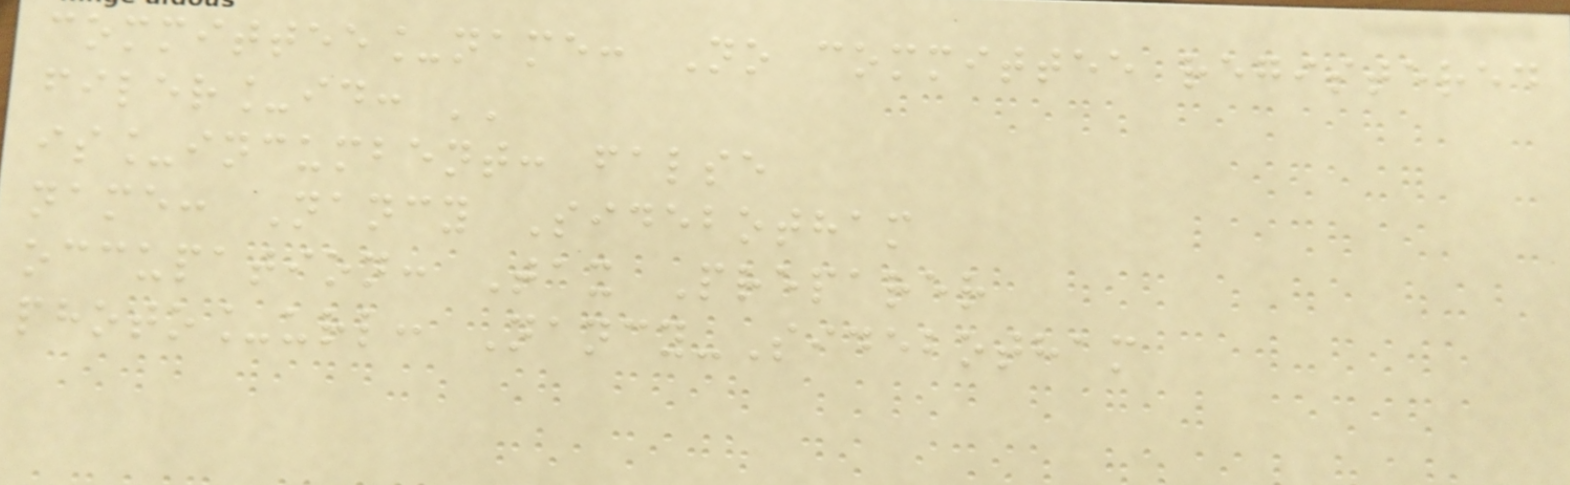committee_name: No committee registered
filer_id: ''
is_incumbent: false
name: Nancy Sidebotham
occupation: Tax Preparer
photo_url: Nancy-Sidebotham
